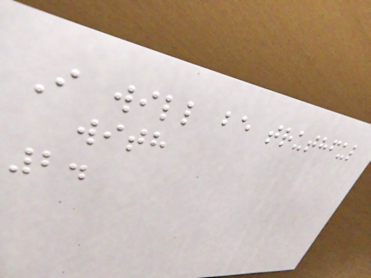I will be truthful
with
2.
